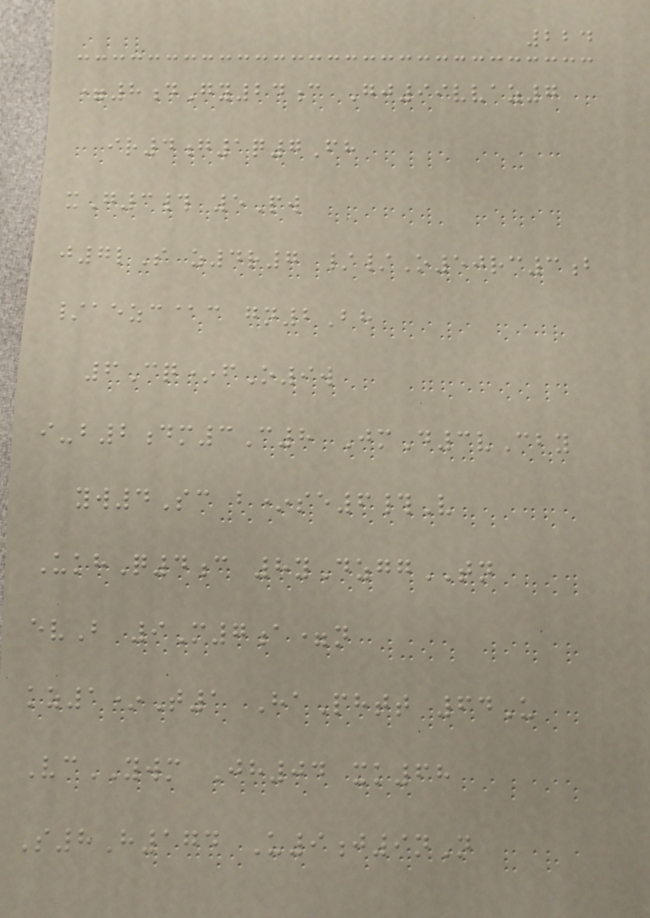224
=8dGy24c Gj99vvaz7
ir4g1q7Fh
xG3# 5Pw
j7lS z4r7 //O50rc3b
/aezc@c gn2Bh
6Cq*fO9w
i-b2dm3C8 JmD3vCby
yw4Sc b*se6#V
UkhQ4c 8yDzggTN
evB 9M7a=n
kz1*T1 HaPhtt 64U
VcYWM Jh04 xk68
S8H174 U9j9nN
